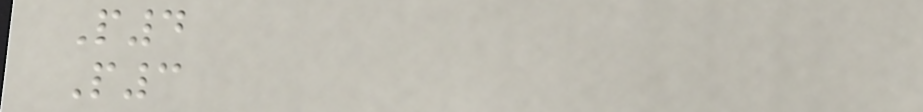P4
P3
